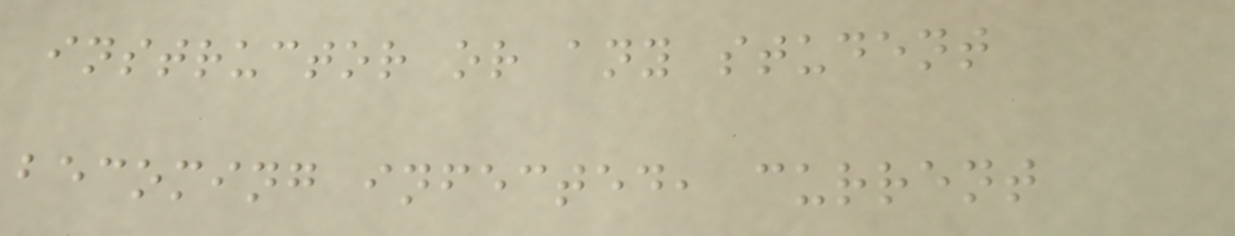instructor or any student
becoming infected, current
